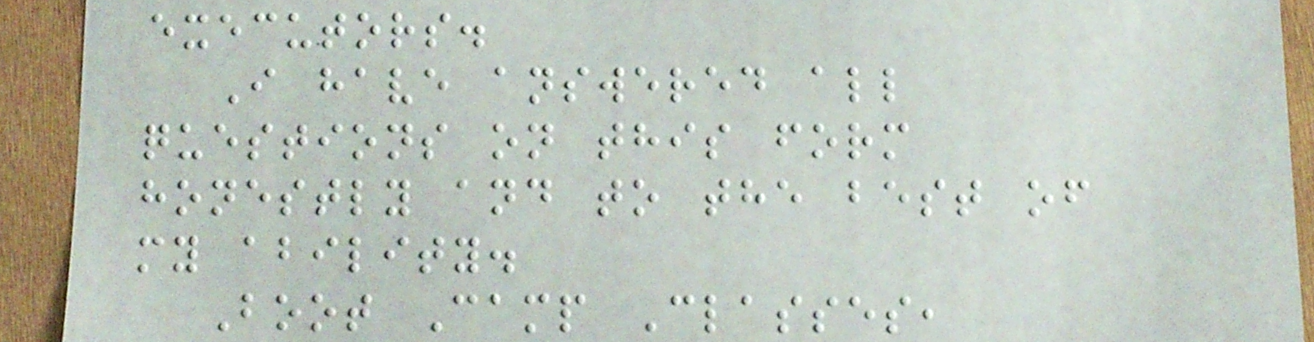executors.
I have answered all
questions on this form
honestly and to the best of
my ability.
Boot Camp Classes,
